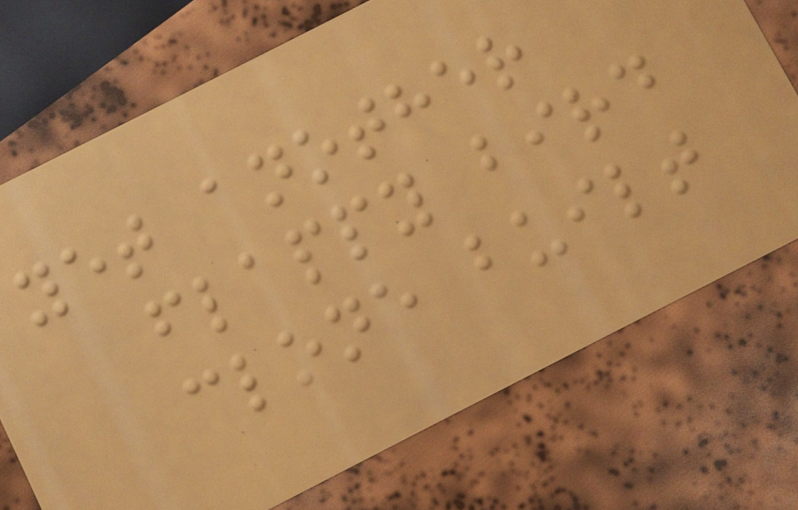yet another
flappy bird
clone built
